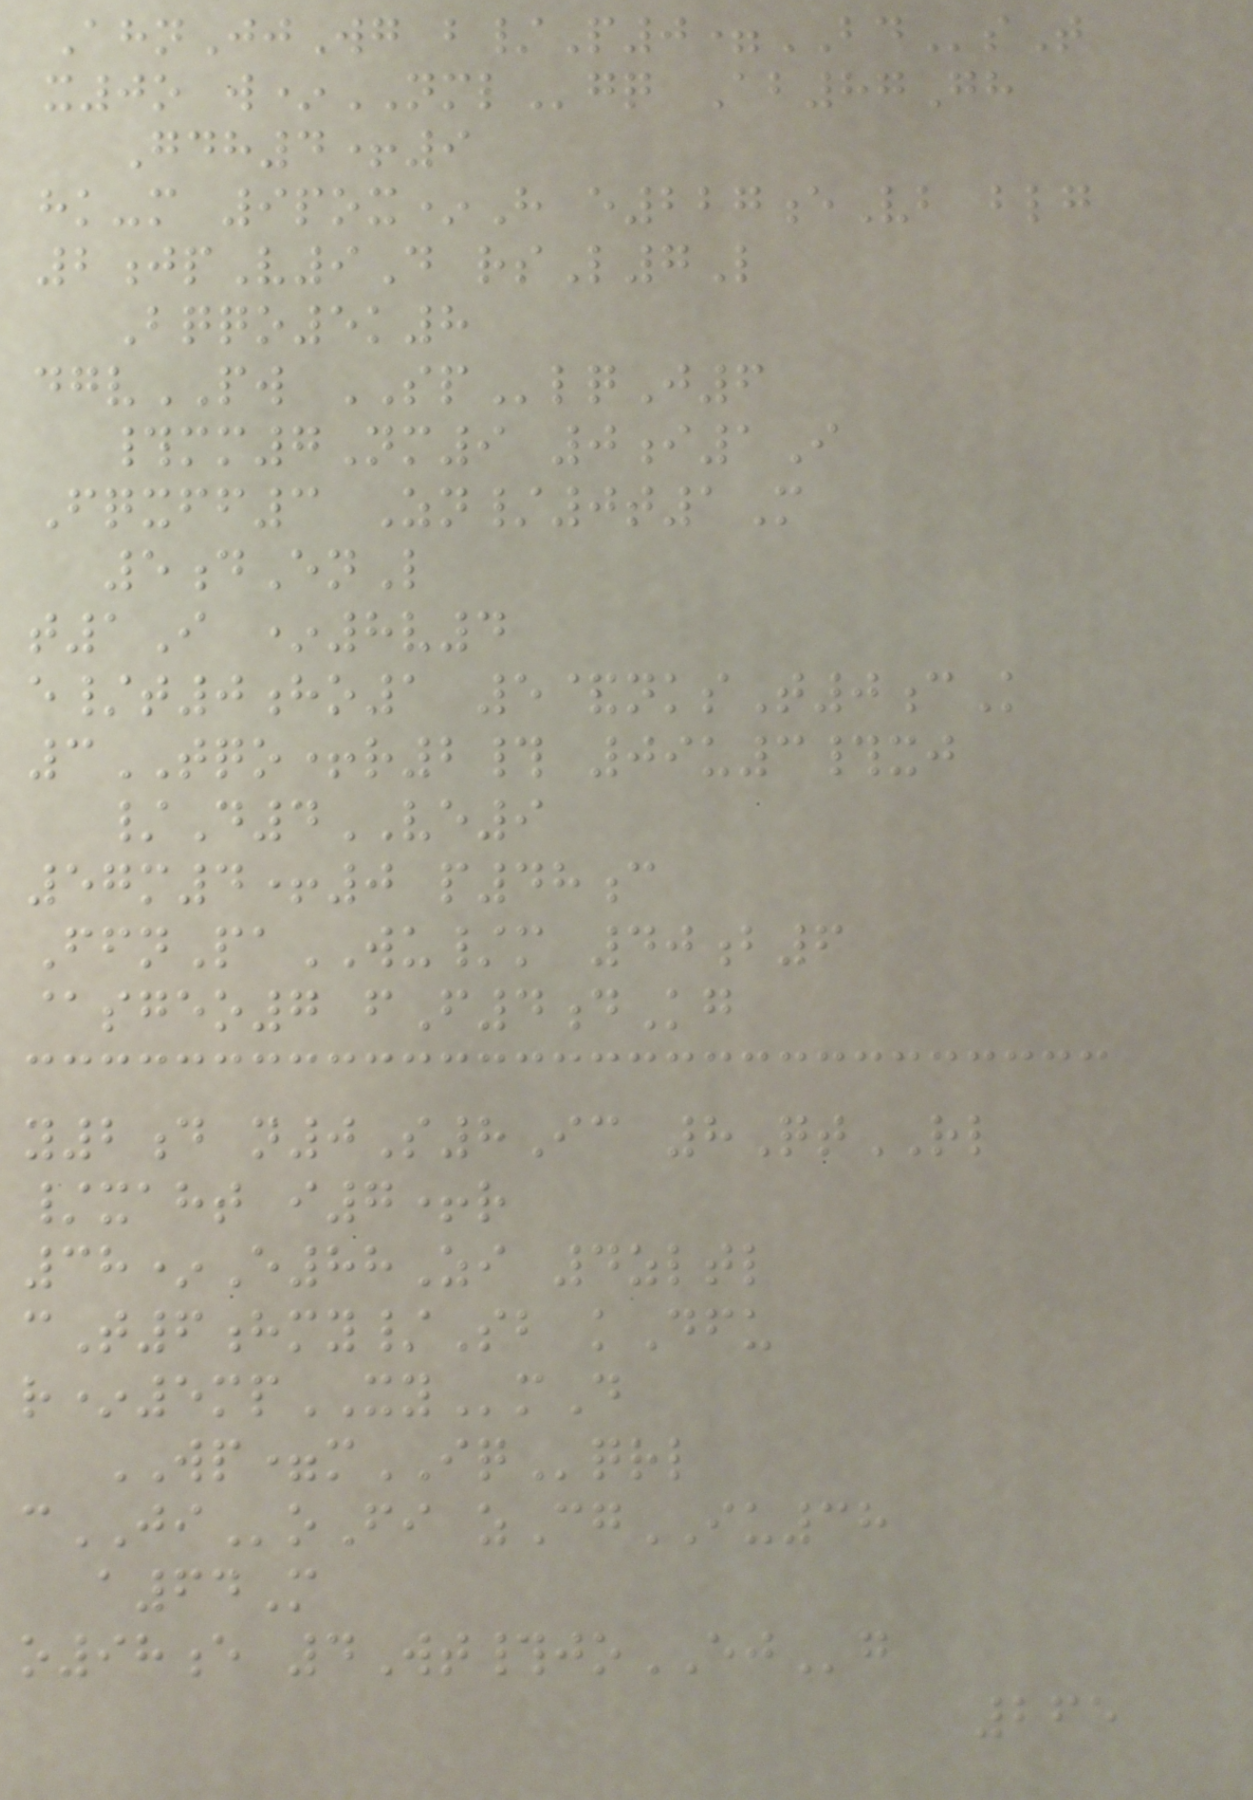AhnJjWg b/P0=BDsT
x0o w*NMLgq Ab87Gh
Gdh4+9
hk-m 9pox*H e227eVb blg
2jpV9D rsL7L
Bqqo5k8
dgvPW SPlqJ6
#mm7Nm9 0i1I
Fqxff3 Zn/0t1M
5dEnL
t1I *8v4
e/t0ho1 5&nksT0cK
3TQO+r2# 09u3#xj
/D4VE9
57m4+0 p48c
FfnPaWU/m 40b6
@sgeo7 fF4dKg
y2d n0S8Ic 8QtRL
/xaht i7+r
38*E88Zi 4zltl
cT6hmy/Sb kDfu
r*5mpXYmD
WP=mIQqrl
cJIoFi zCgIU38
a64M
o98e 4Wt#joEJg
265
